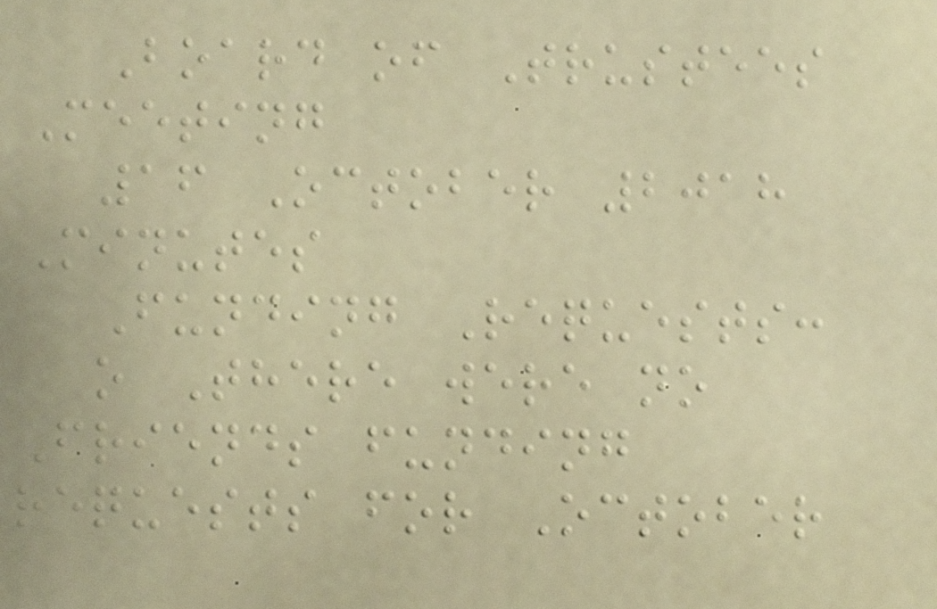Board of Trustees
Meeting
16 October 2018
Minutes
Funding Requests:
o There were no
Friends funding
requests for October
